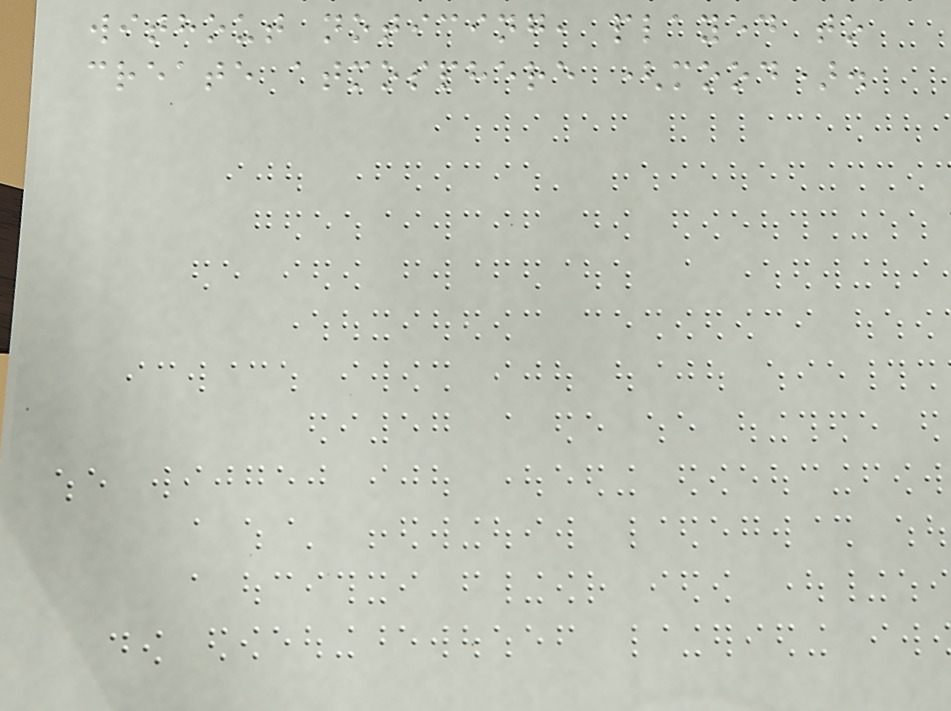without noticing, played to
create atmosphere (mood).
